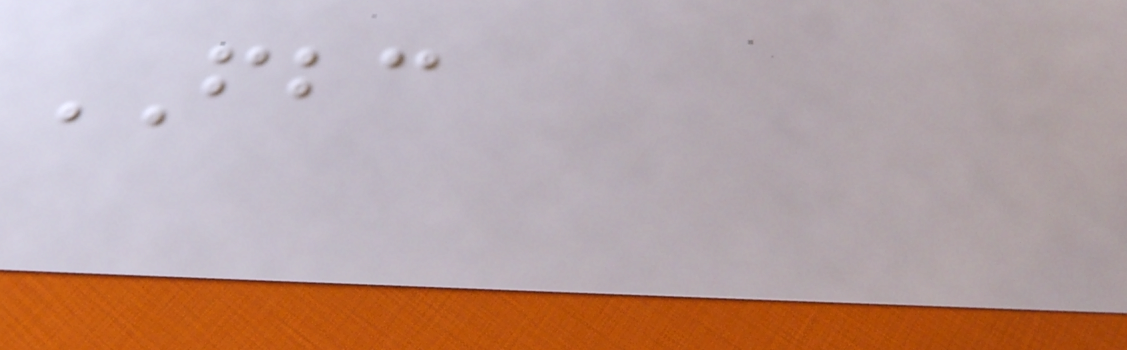FBC
